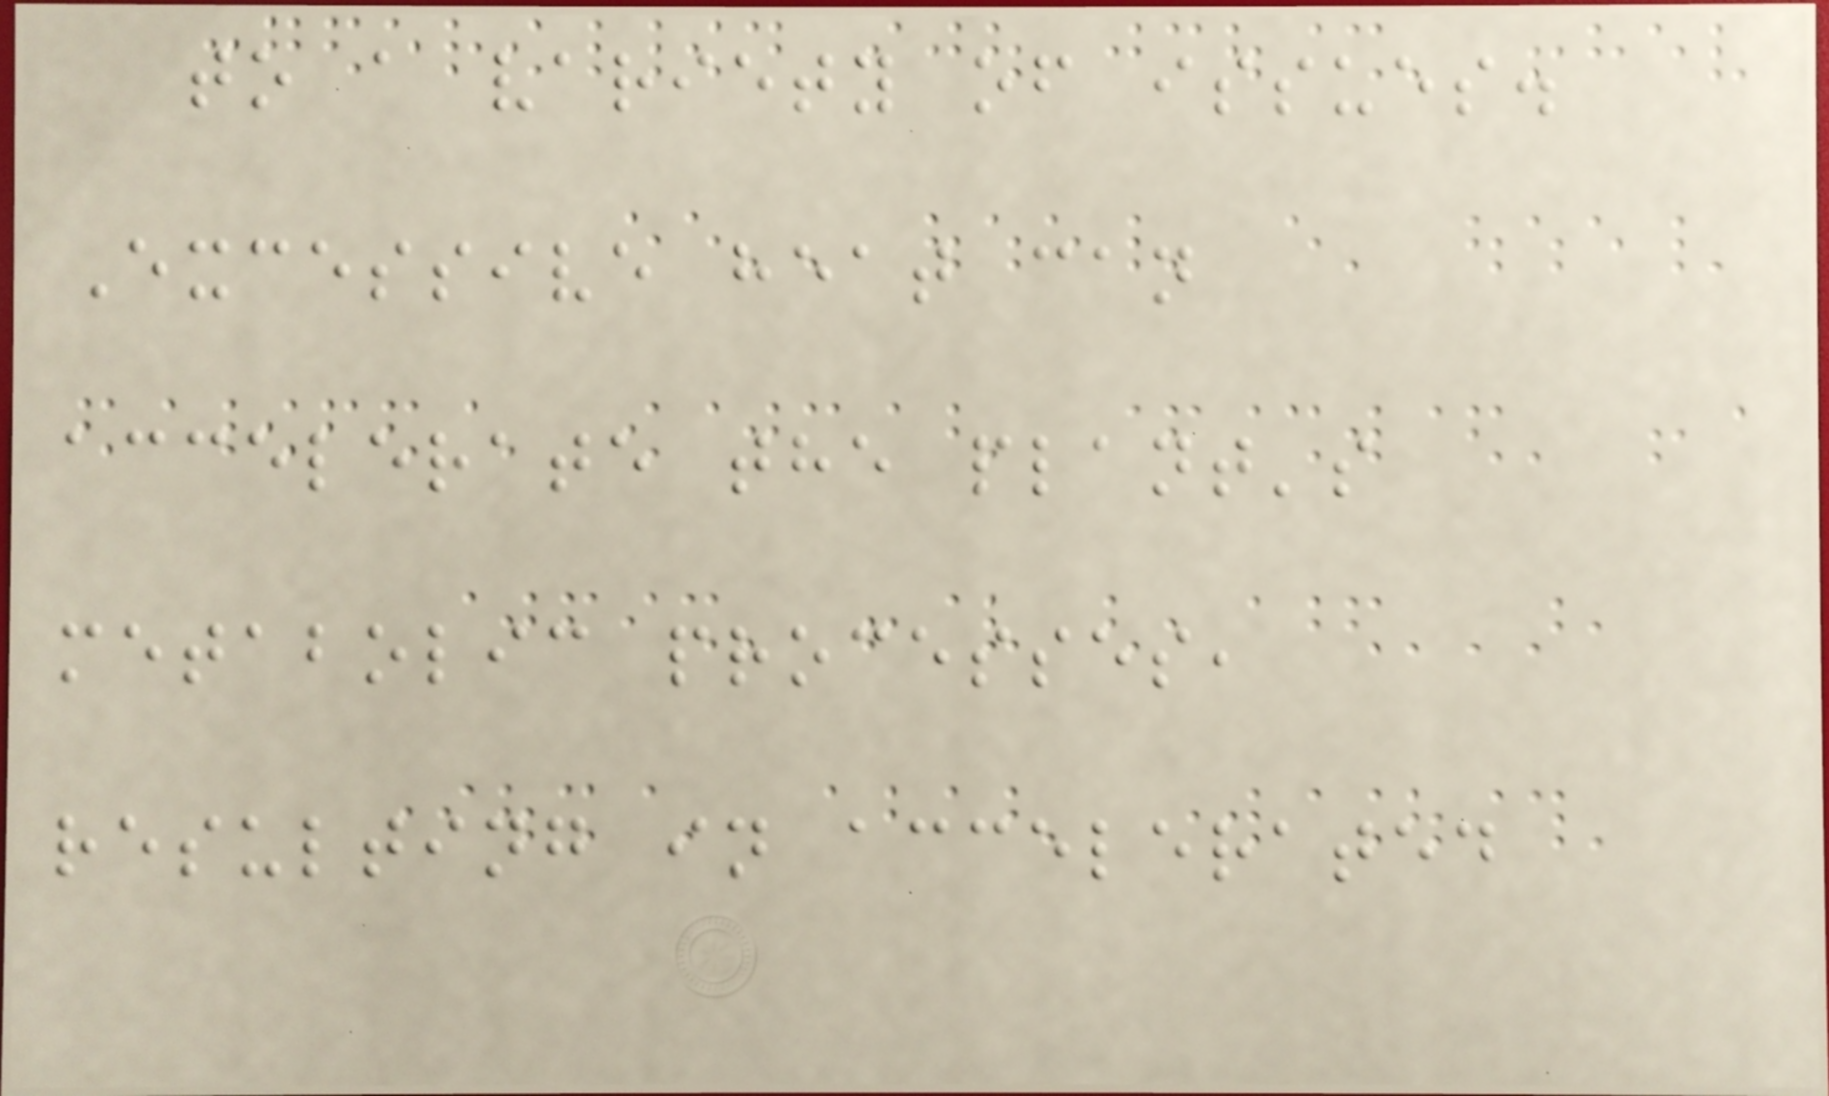to a variety of issues.
Excessive heat can
accelerate the plant's
metabolic processes,
resulting in accelerated
